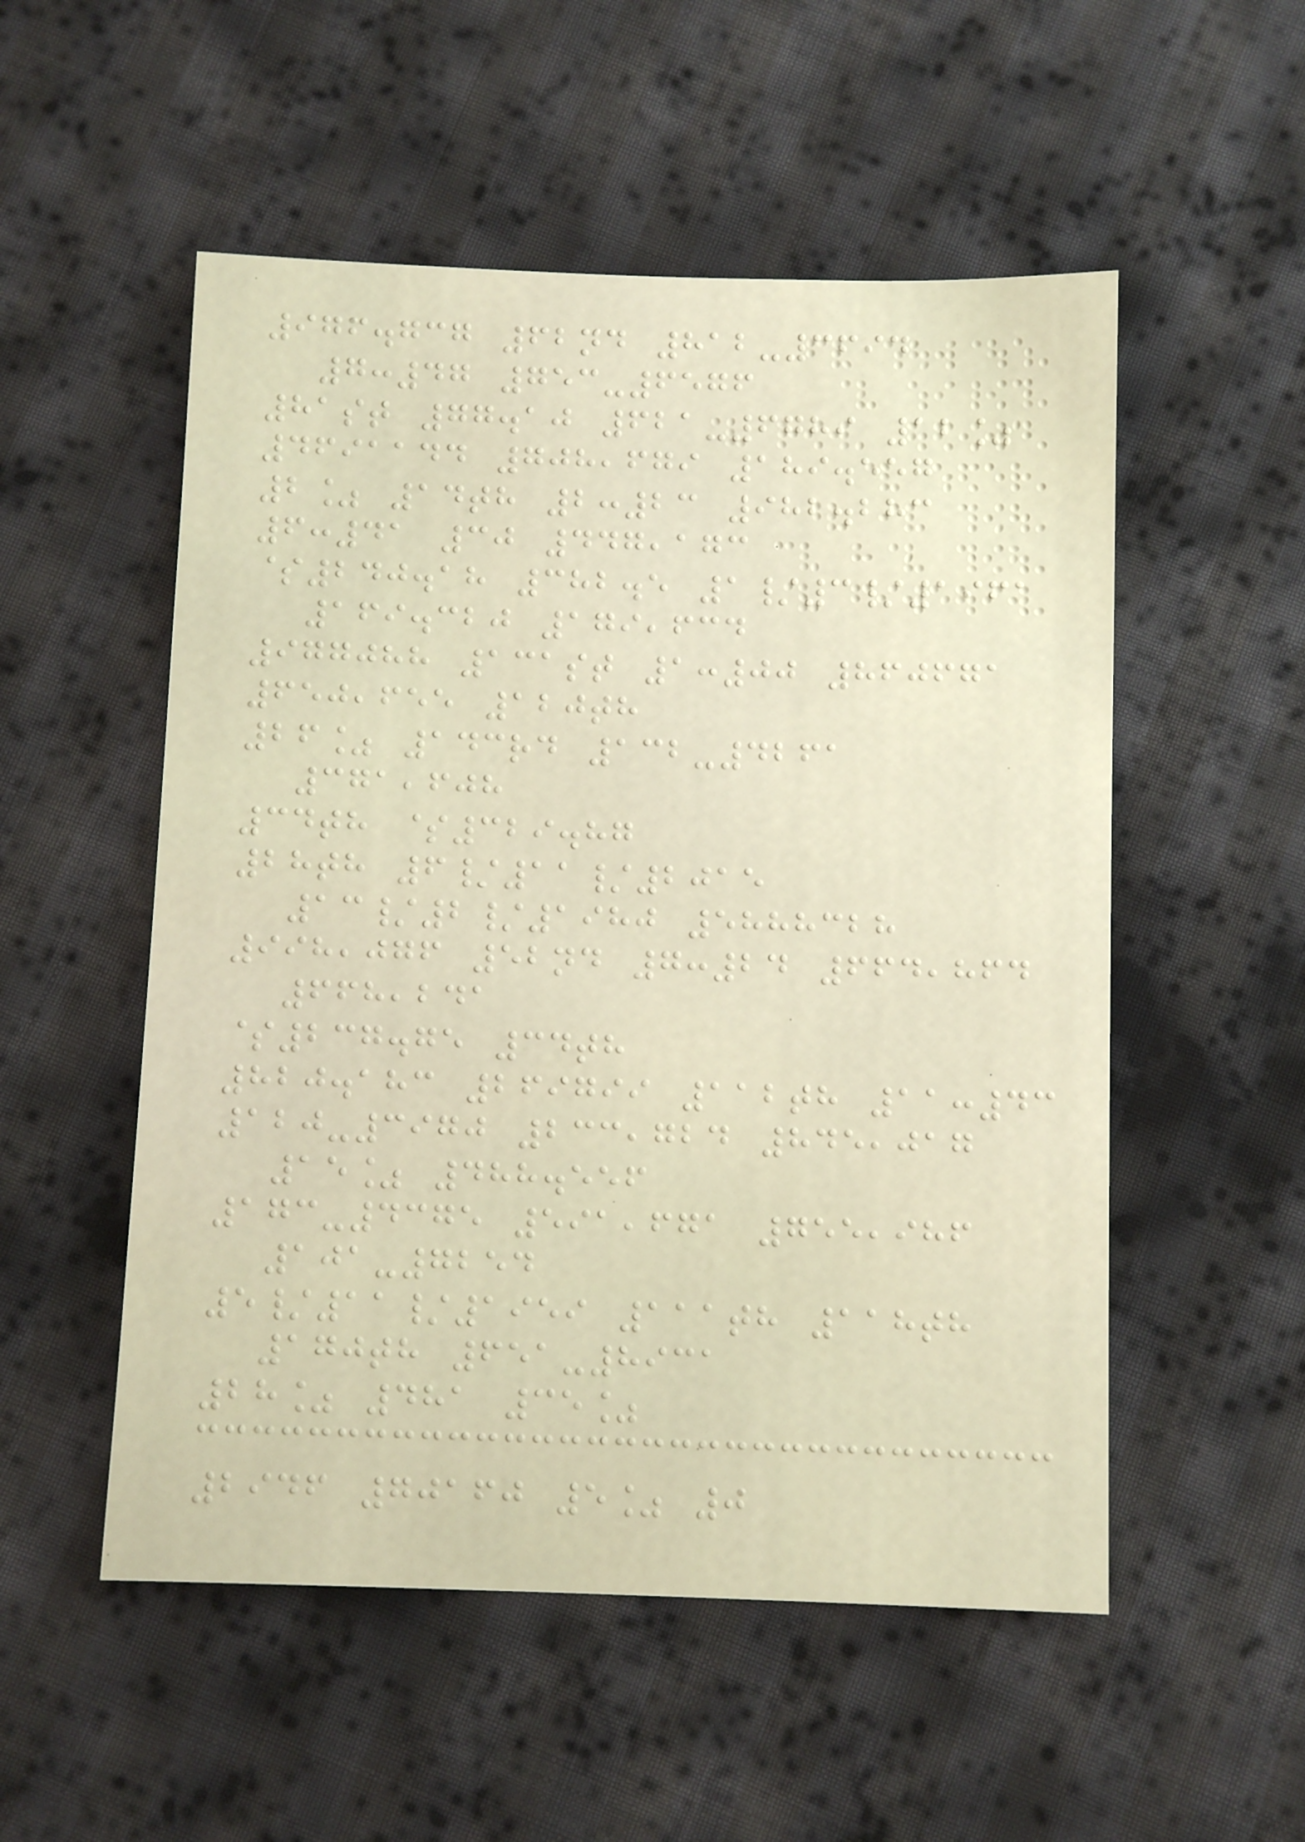976.737 62nd 812-3694
7:47 753-6576
81st 77.10 621-6789 12%
4691144 708,679 189.557
2% 14th 2:23 982.283
6:41 30 447,173
$240.18 382.5 1/3/1961
169.320 179,634
977088 131st 1:00 860671
650,655 120th
26% 143rd 132-4261
371,608
34th $329.87
28th 6/11/2015
13/2/1980 5888328
998,076 52nd 7:24 664,864
668,241
$237.75 34th
820.183 269799 112th 11:43
120-3970 233,724 845,017
15% 488.556
173-4375 591,671 755,986
101-7254
5/11/1959 111th 118th
170th 651-8931
28% 481 35%
2946 70160 5% 0
